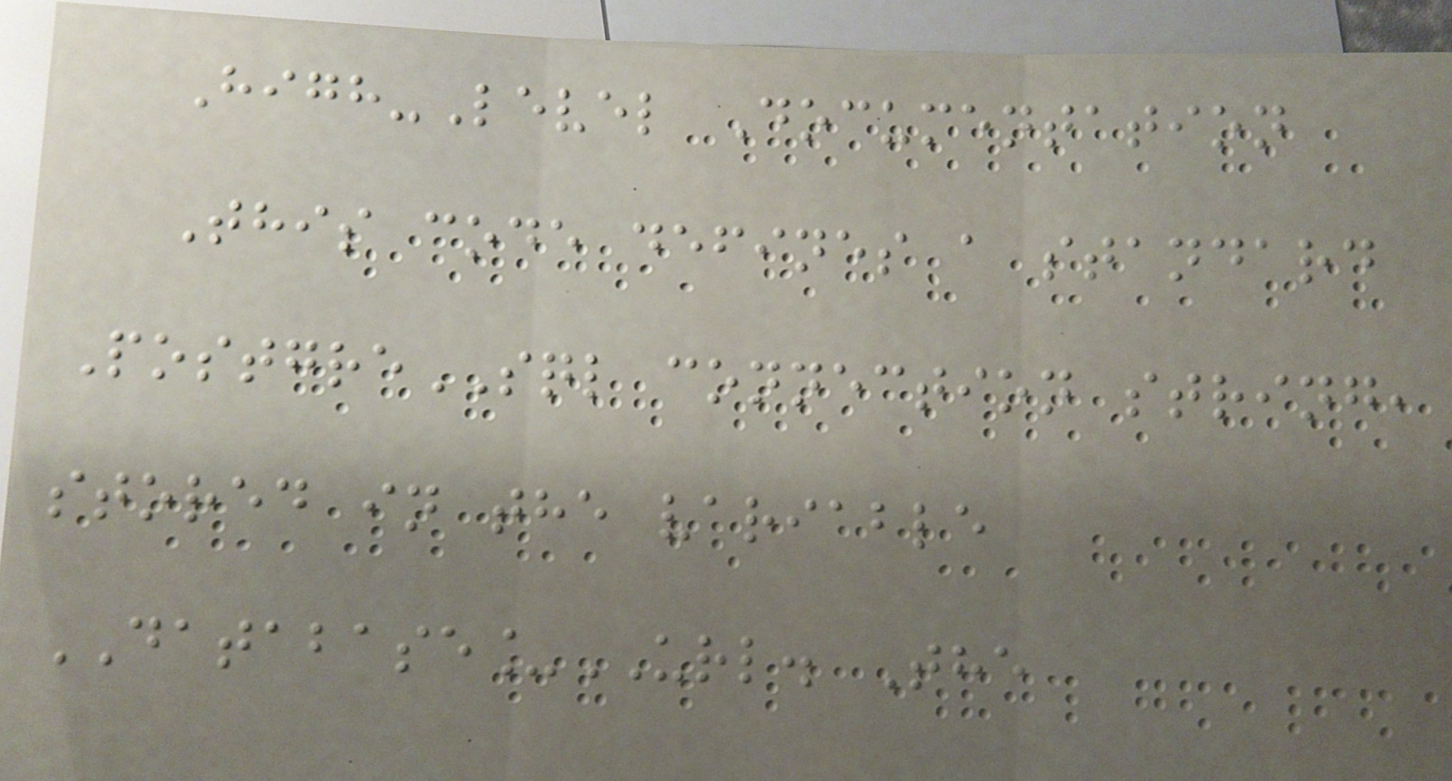High-Level Documentation
This code defines a standard
PostgreSQL connection string,
stored in the variable
DATABASE_URL. The
